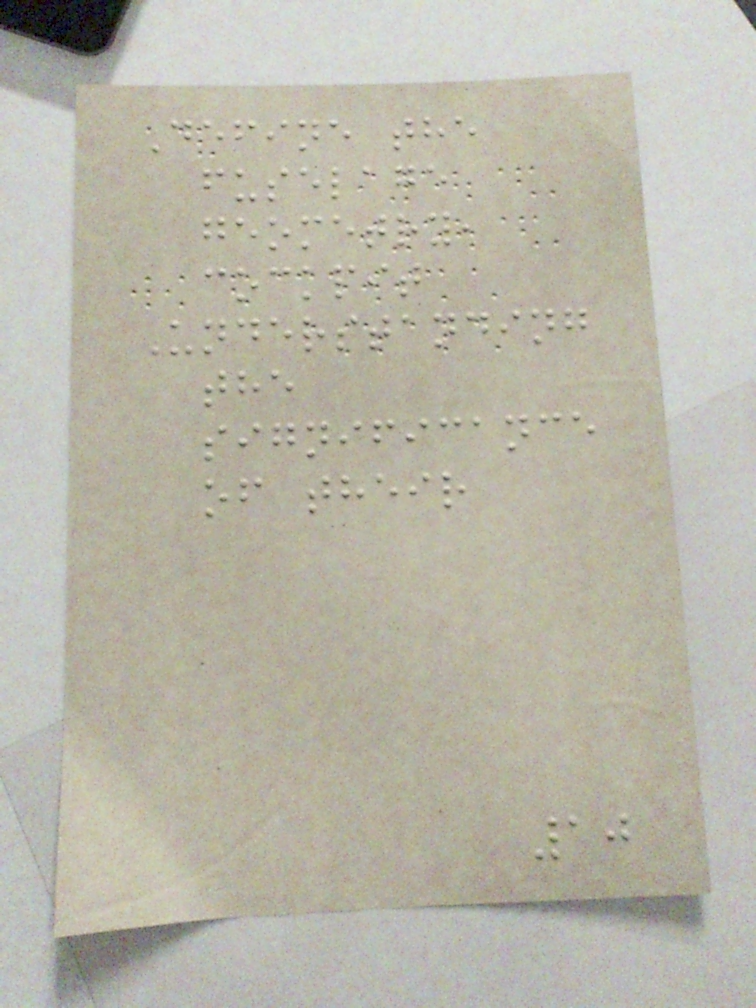Define the
fuselage
geometry,
cockpit
Understanding
the
significance
of their
10
